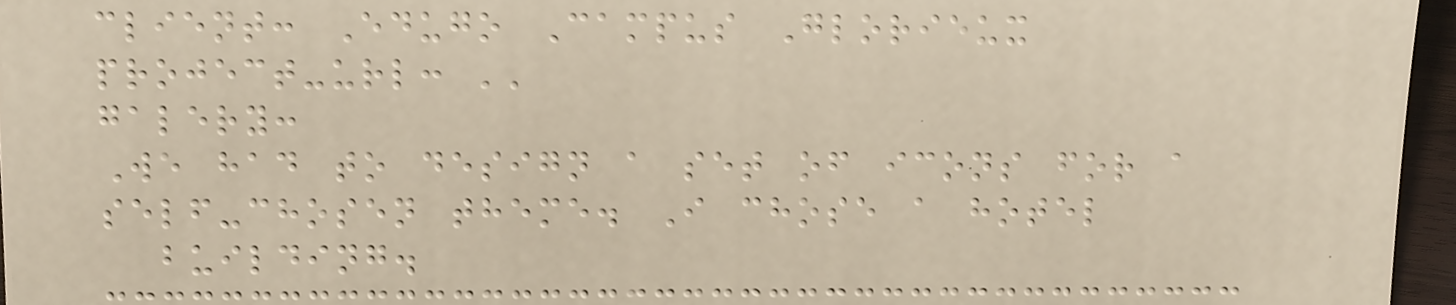client: Edugo Campus Glorieux
project-url: ''
galery:
We had to design a set of icons for a
self-chosen theme. I chose a hotel
building.
